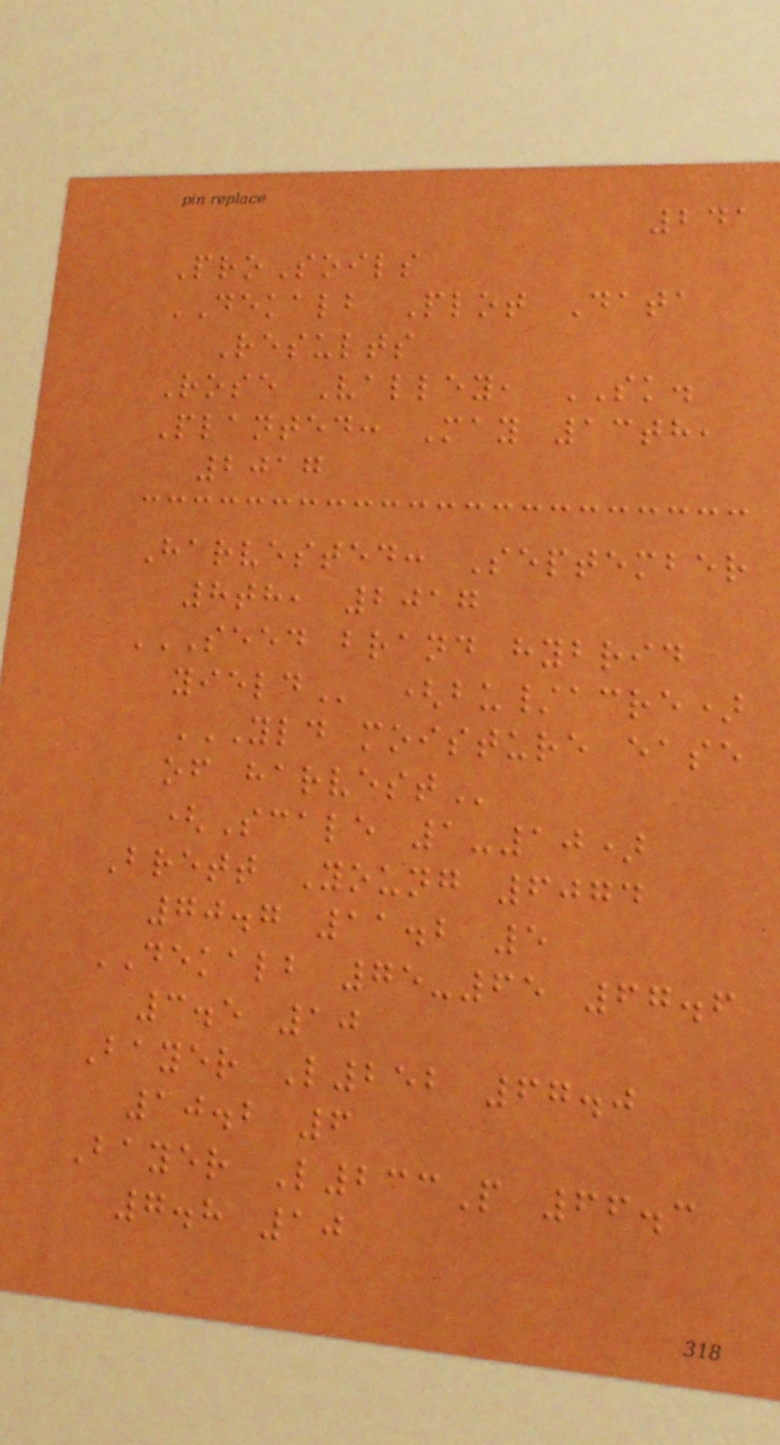241
ProSoils
DEKALB Plot Data
Results
Rose Valley, SK.
Planted: May 13th,
2017
Harvested: September
8th, 2017
SEED BRAND HYBRID
YIELD (bu/acre)
YLD MOISTURE EASE
OF HARVEST
(Scale 1-10)
Brett Young 6074
70.7 11.2 5
DEKALB 75-65 67.6
3.5 10
Bayer L252 67.0
10.2 6
Bayer L233P 66.3
7.8 10
